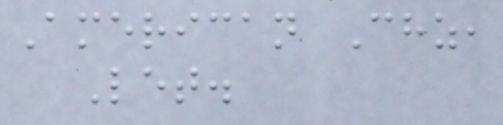American Chz,
Let.
